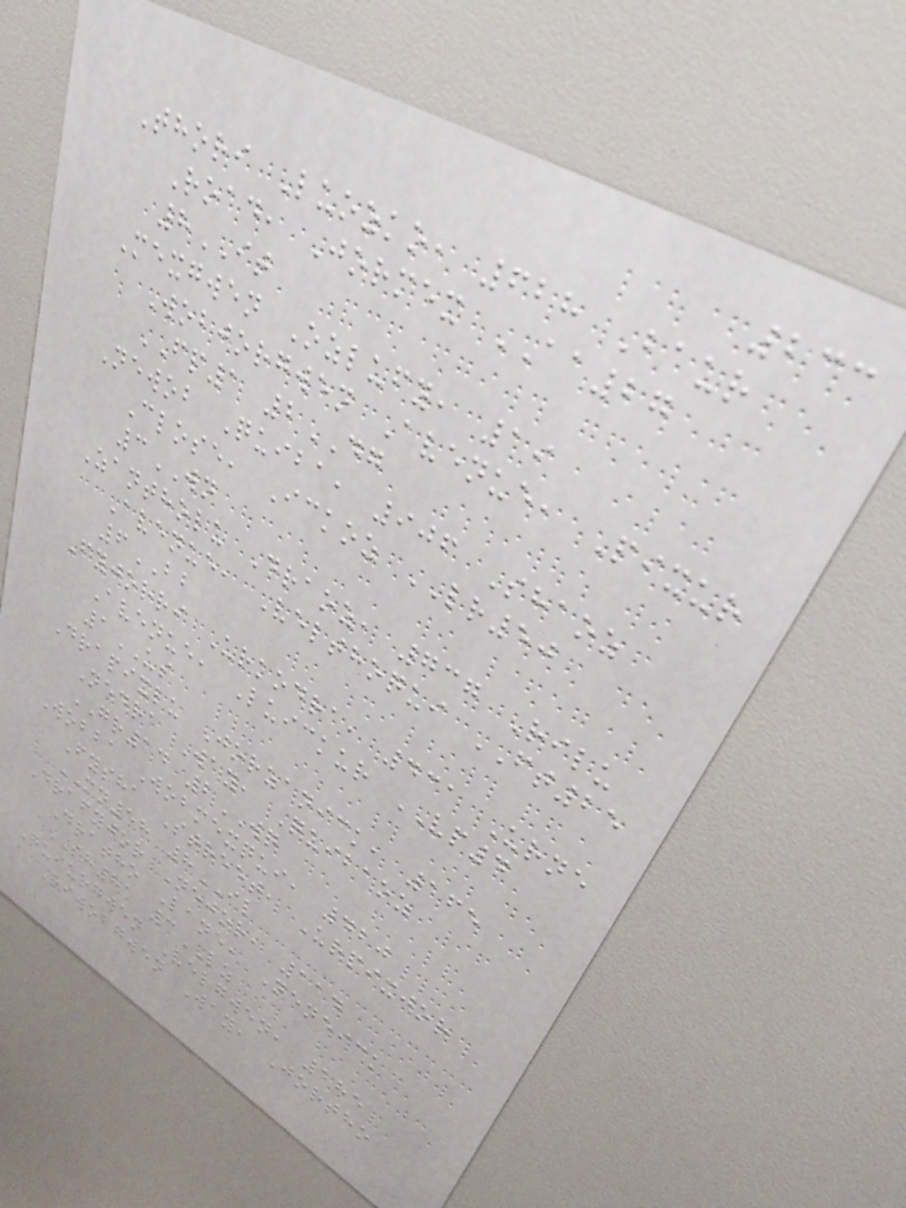233
Thori Luozko, 628 Baur
Road, Jormex AA27
8IT
Mexgwen Ozlufy, 19
Wobjorgwen Avenue, Pixur
FP1 2DG
Newob Quiba, 906 Shaoz
Close, Ickoz LR50
3WN
Zantholu Draoz, 737 Rilu
Avenue, Velthoqui FT25
6BB
Fyjorri Urkodra, 431 Urne
Avenue, Luickur VP4
1US
Drapixlu Jorzanick, 165
Nedra Way, Quibaoz
GR14 2WQ
Wobba Wobmexqui, 420
Fysha Street, Urpixjor
MN58 8IL
Drafyjor Nejor, 114
Dratho Lane, Neneick
SH81 3LZ
Quiurgwen Velgwen, 185
Riwobgwen Way, Jortho
